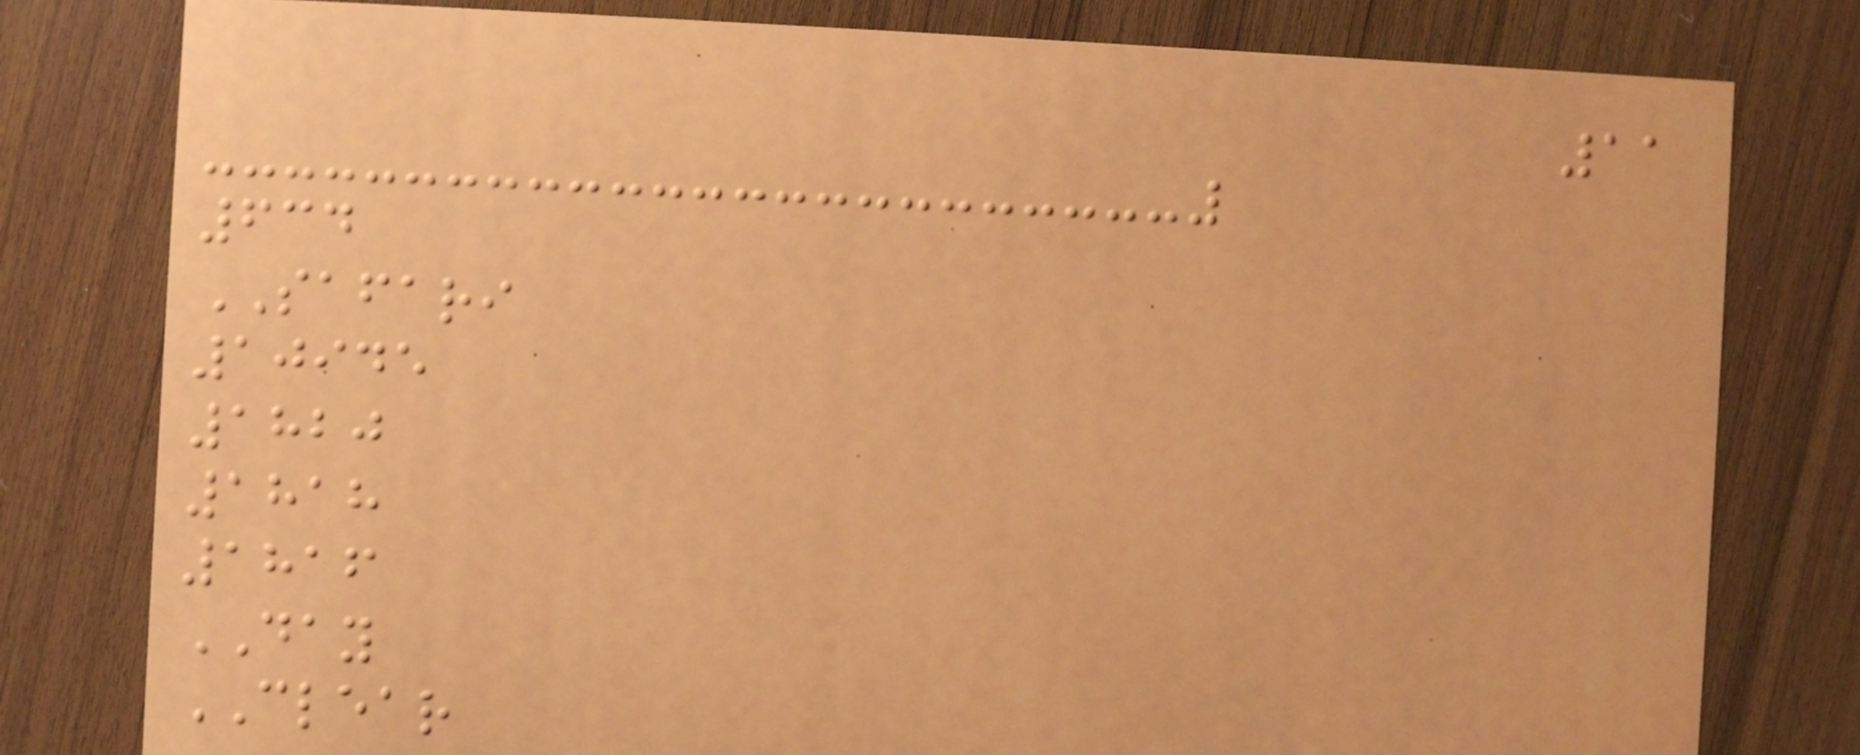11
634
SAFARI
10945
1820
1818
1816
DAY
CLEAR
